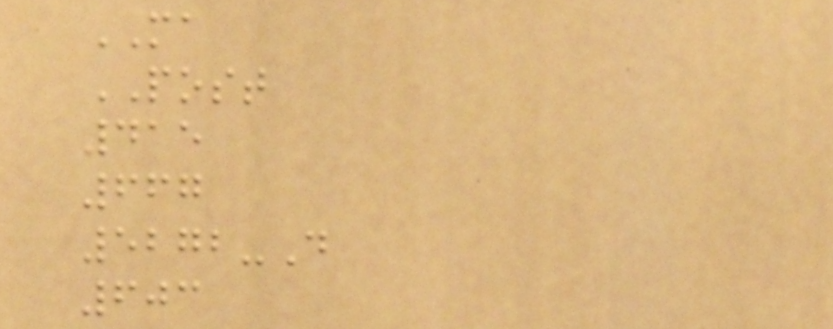MA
POST
415
667
5272-D
603
